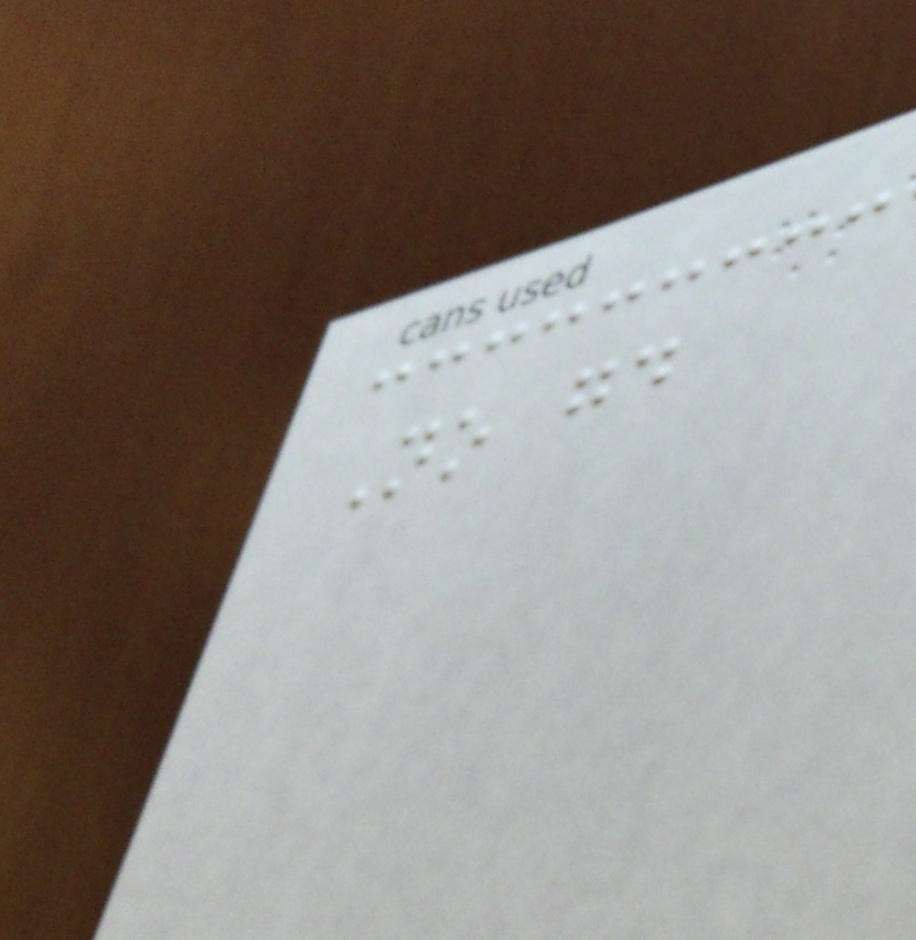No good
